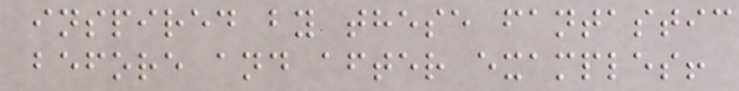inspired by these fantastic
before and after examples!
